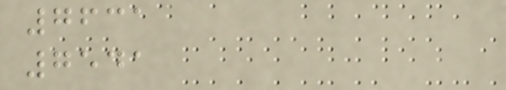7631
7541
